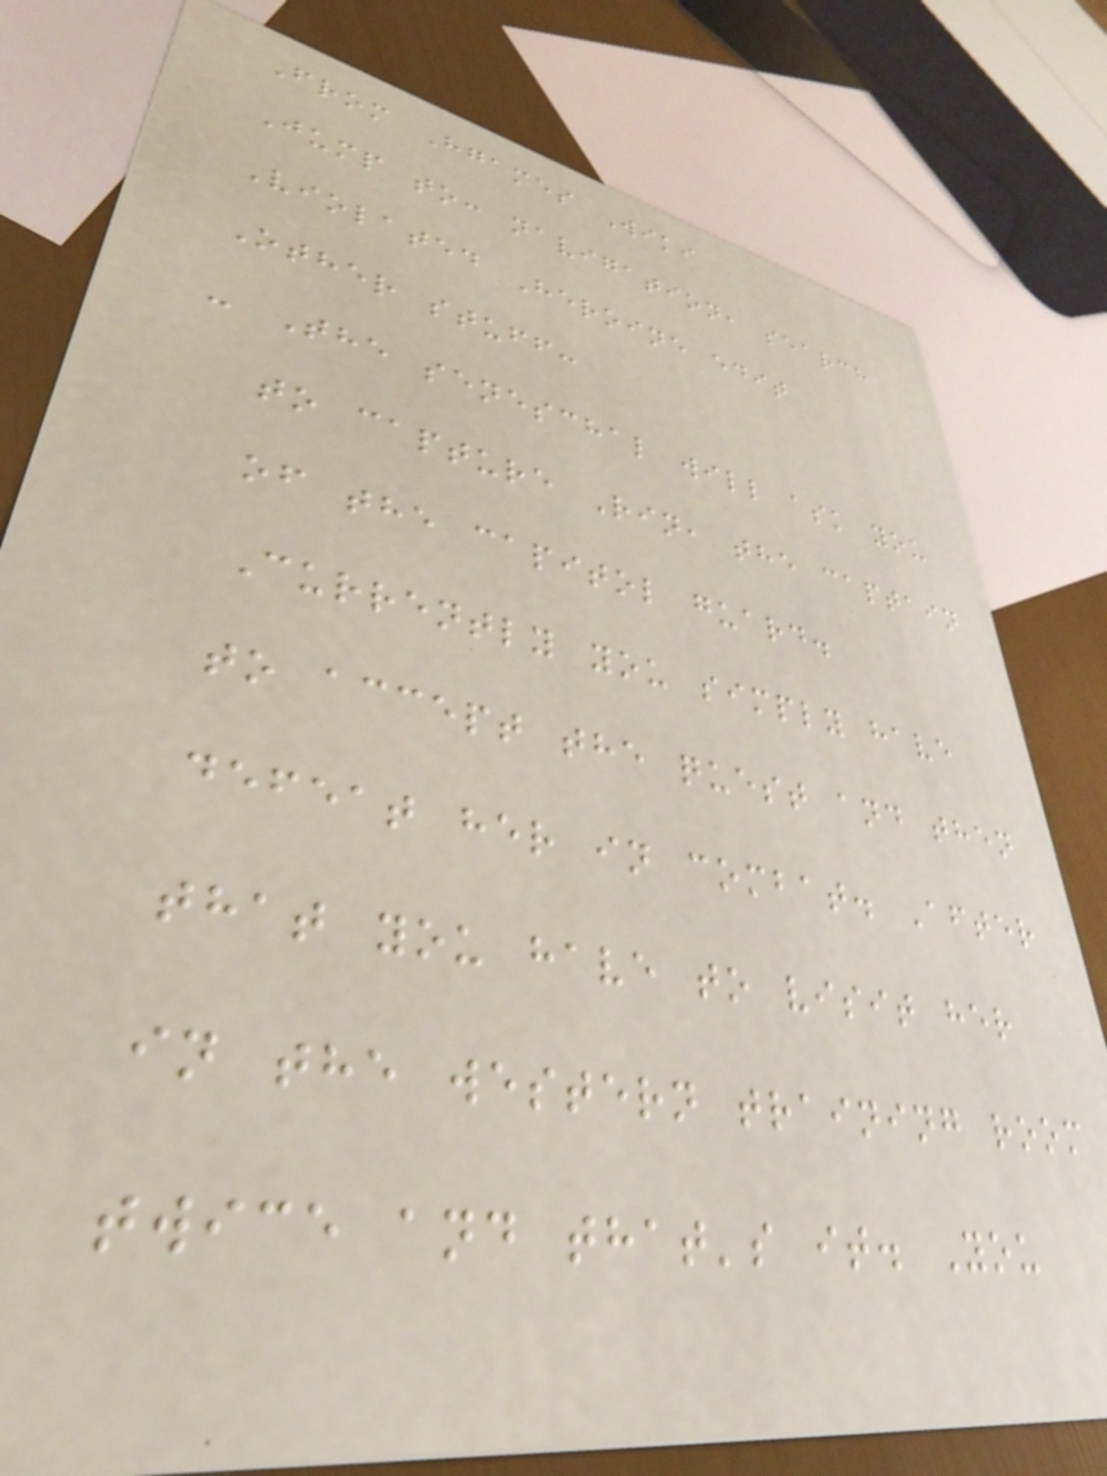From Hgames Wiki
Jump to: navigation, search
Violated Heroine edit
Other stuff:
- The seneschal will ask you
to capture Rin, the captain
of the capitol guard.
Currently you simply have
to accept the quest and then
defeat her in combat. After
that you have to visit her
in the western training room
twice and that's it. You
